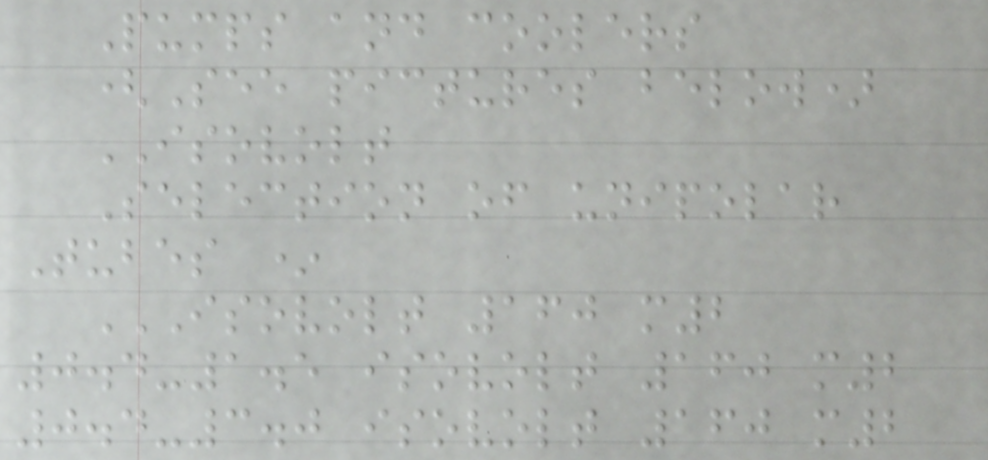Pumps and coolers
(See pictures below)
ISOVOLT
Selection of unipolar
Tubes *
ISOVOLT 160 M2
0.4-1.5 ISOVOLT 160 M2
0.4-3.0 ISOVOLT 160 M2
